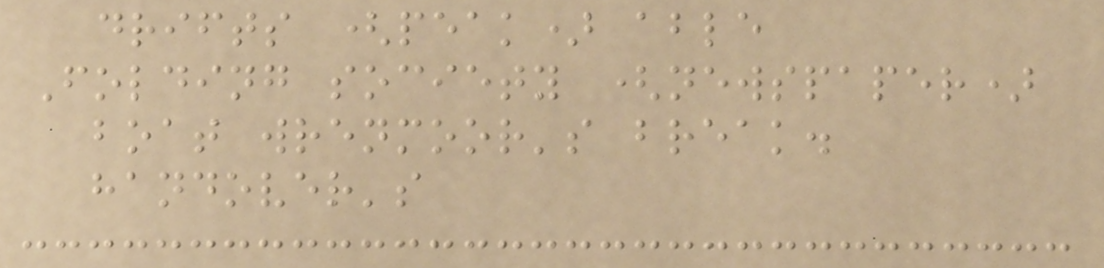drifts (peak) able
Folding society (newspaper)
boat wrenmoor's break.
handover's
